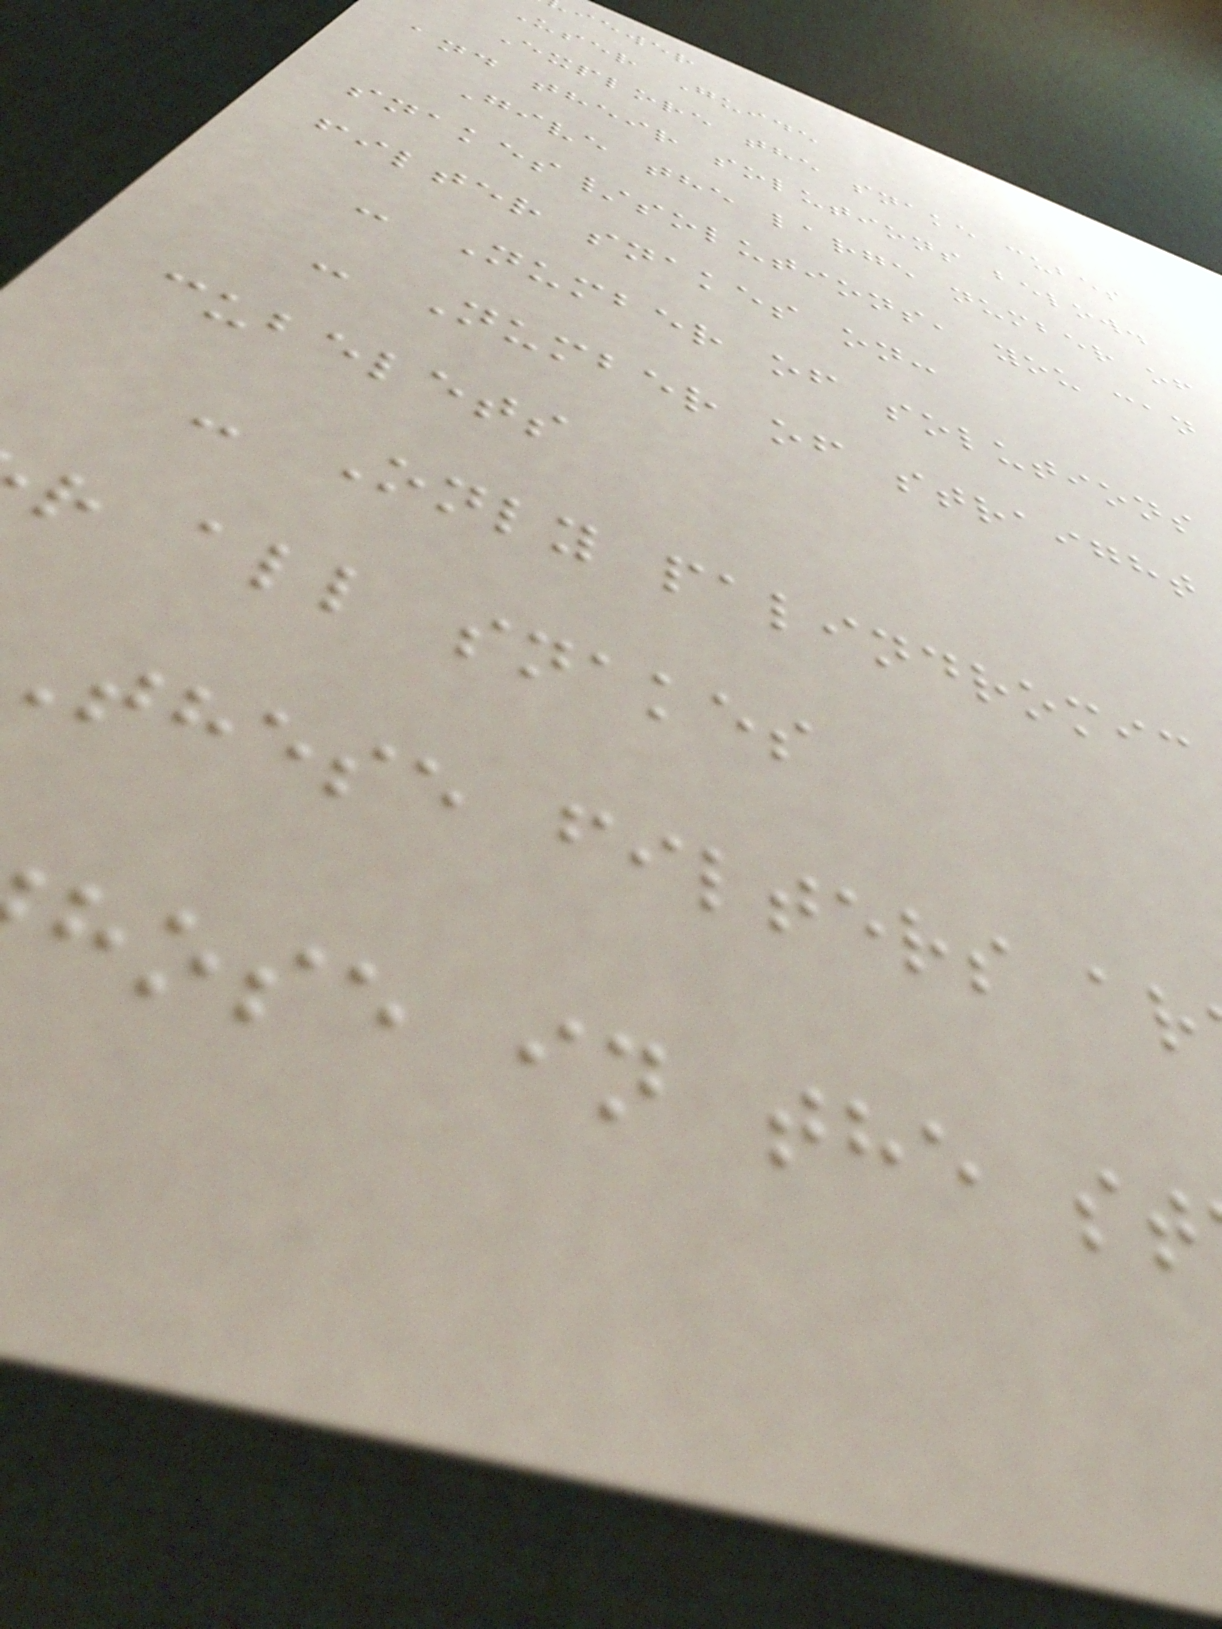iewer
User Guide
Explore the snake cubes
and their solutions below.
Give the large number of
snakes/solutions, you can
filter snakes on:
- Number of solutions
- Number of straight
cubelets
- Only palindromic
r all snakes
these filters ar
hose in the st
